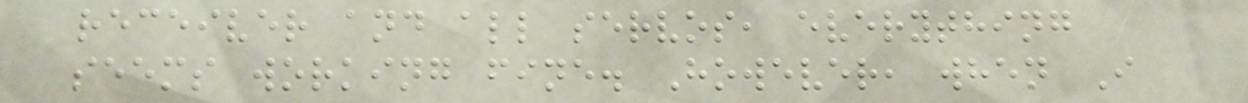receiver and all servos, everything
seems working fine. However, when I
